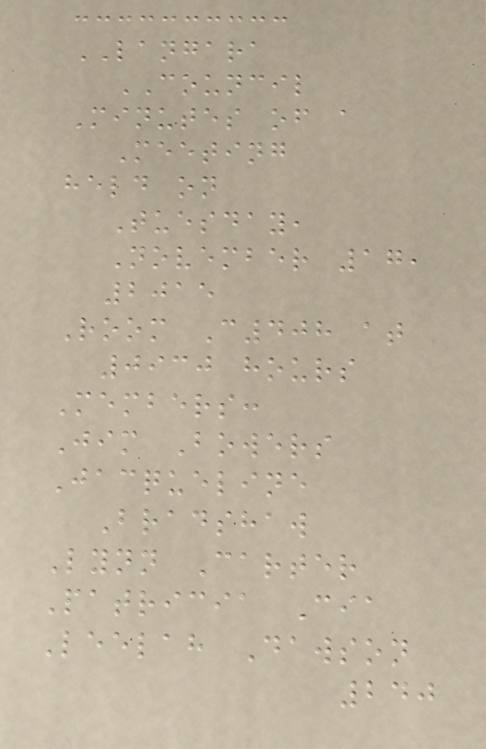LANGARA
COUNCIL
Minutes of a
Meeting
held on
Tuesday,
November 17,
2015
Room C408 at
0930 hours
Members:
Jim Bowers
Jacqueline
Bradshaw
Lynn Carter
Patricia Cia
Leelah Dawson
240
